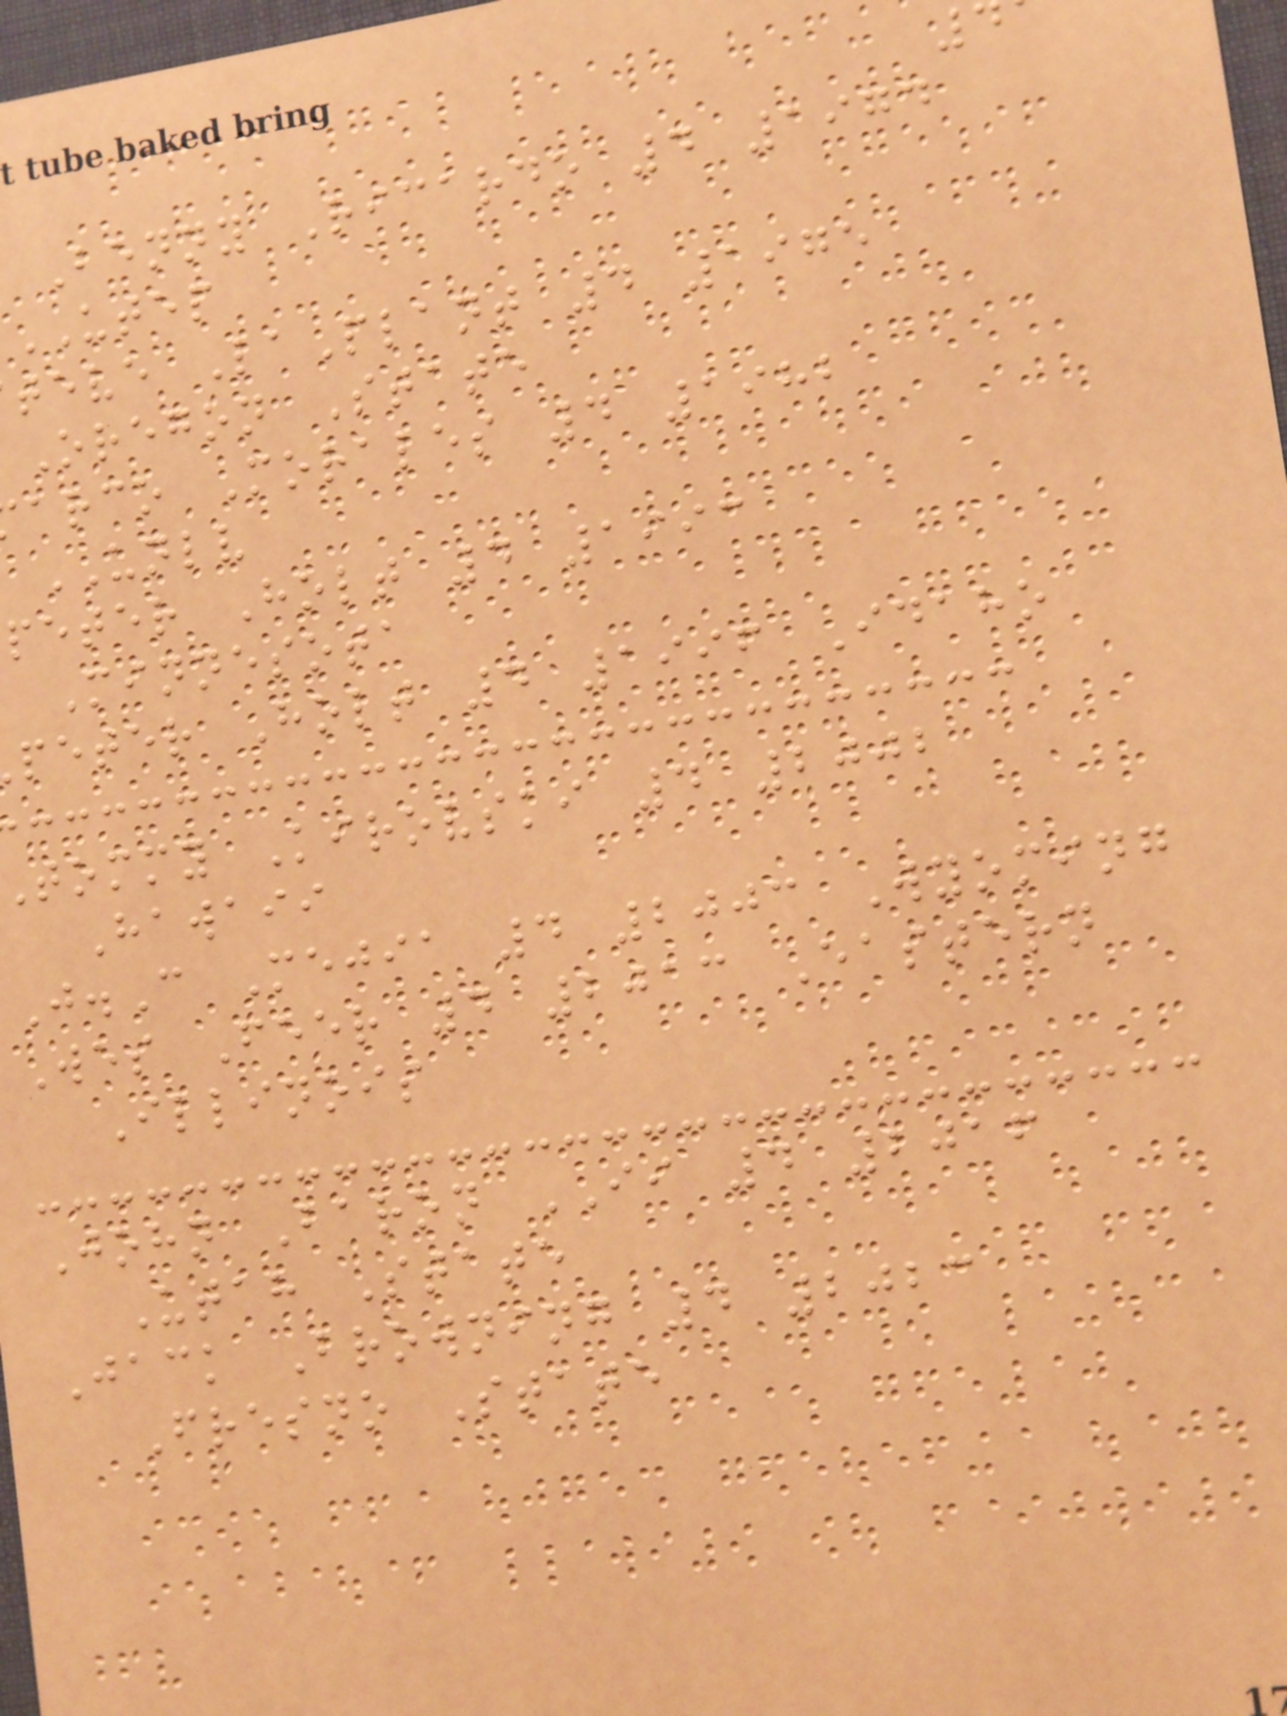Benny Ricardo 4 1974
UTEP
teve LaPlant 4 1975
Oregon State
arco Morales 4 1982
UNLV
peter Holt 4 1993
Minnesota
peter Holt 4 1996 Idaho
tommy Kirovski 4 2002
Hawaii
J.C Mejia 4 2003 Wyoming
Wes Feer 4 2013 Eastern
Illinois
John Baron II 4 2016
Utah State
Jack Browning 4 2023
Fresno State
